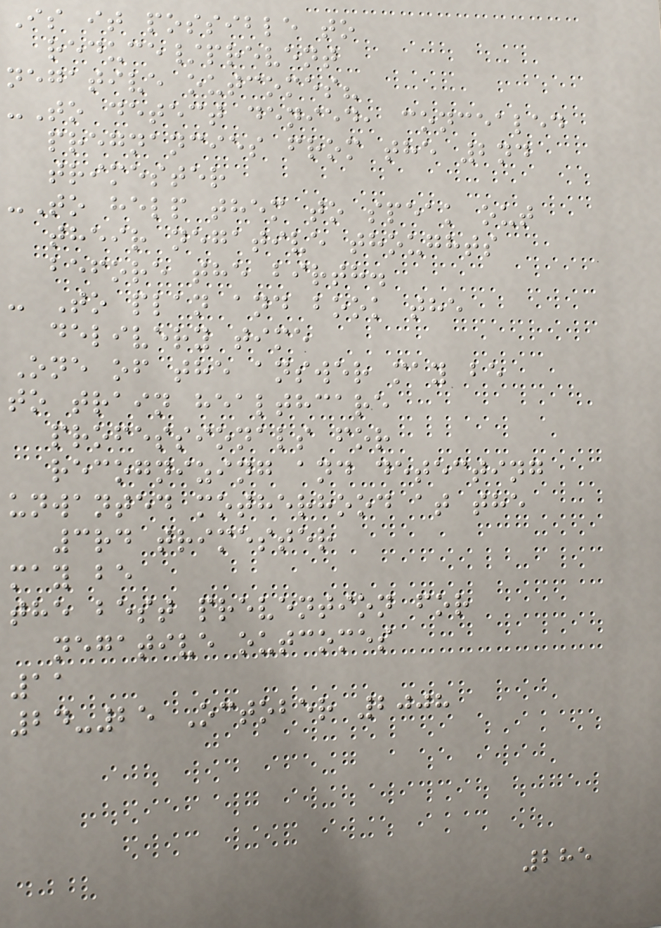Is it possible to
reduce/prevent
negative outcomes?
-To detect denied, concealed
pregnancies from the 2nd
trimester
-To help them to speak out
their negative thoughts
before the birth.
- To plan and book the
delivery time
One of the answer may be
to train healthcare
professionals for
recognizing and detecting
unwanted motherhood at the
3rd trimester
may be
the best prevention for
negative outcomes
11
24-25 October 2008
285
